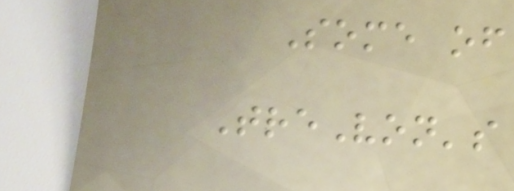Some of
TreVon's
